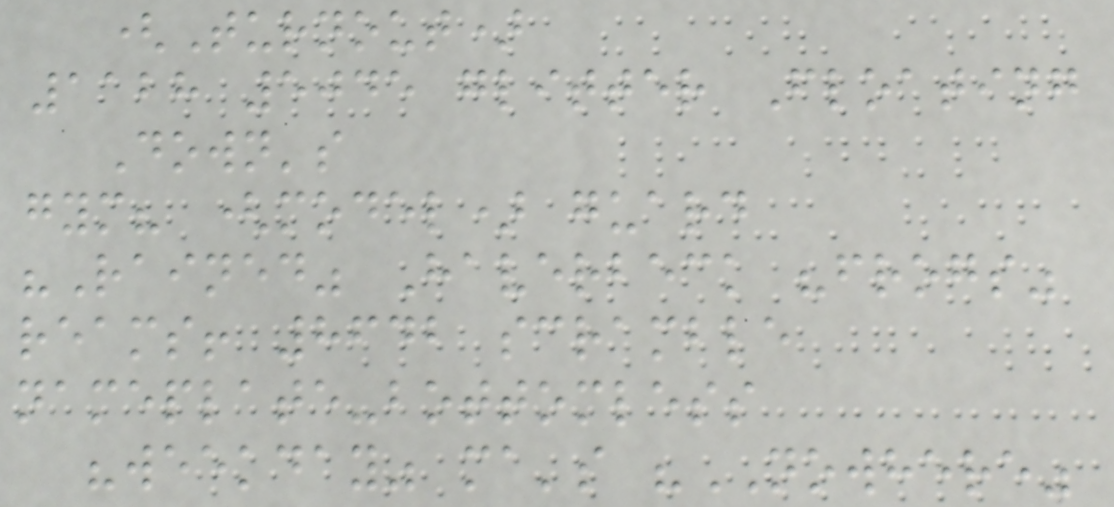(Turnout)
1128 5045 glitter Floating
Down's
gym? (model) guard
"Rained" Haverbeck "frogs"
reams! 8642 scramble
nameplate-bottomless
"weekday" ma's "NOWHERE"
